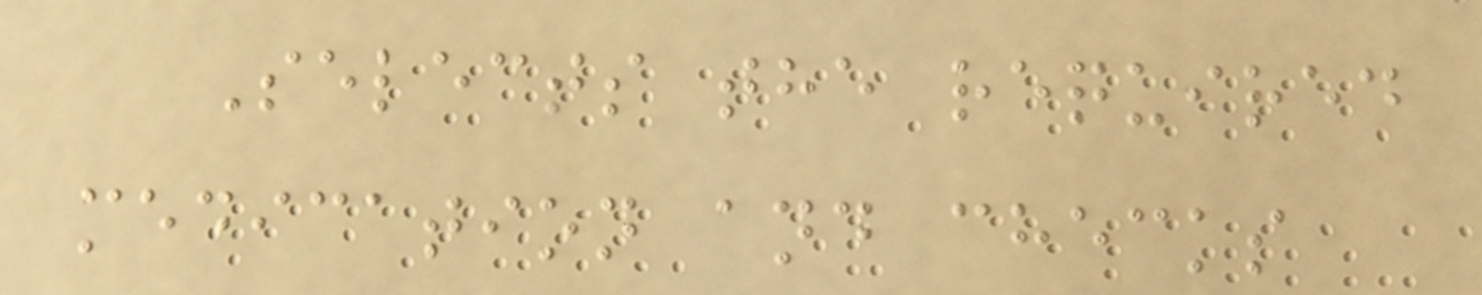Selects the required
medication and checks
